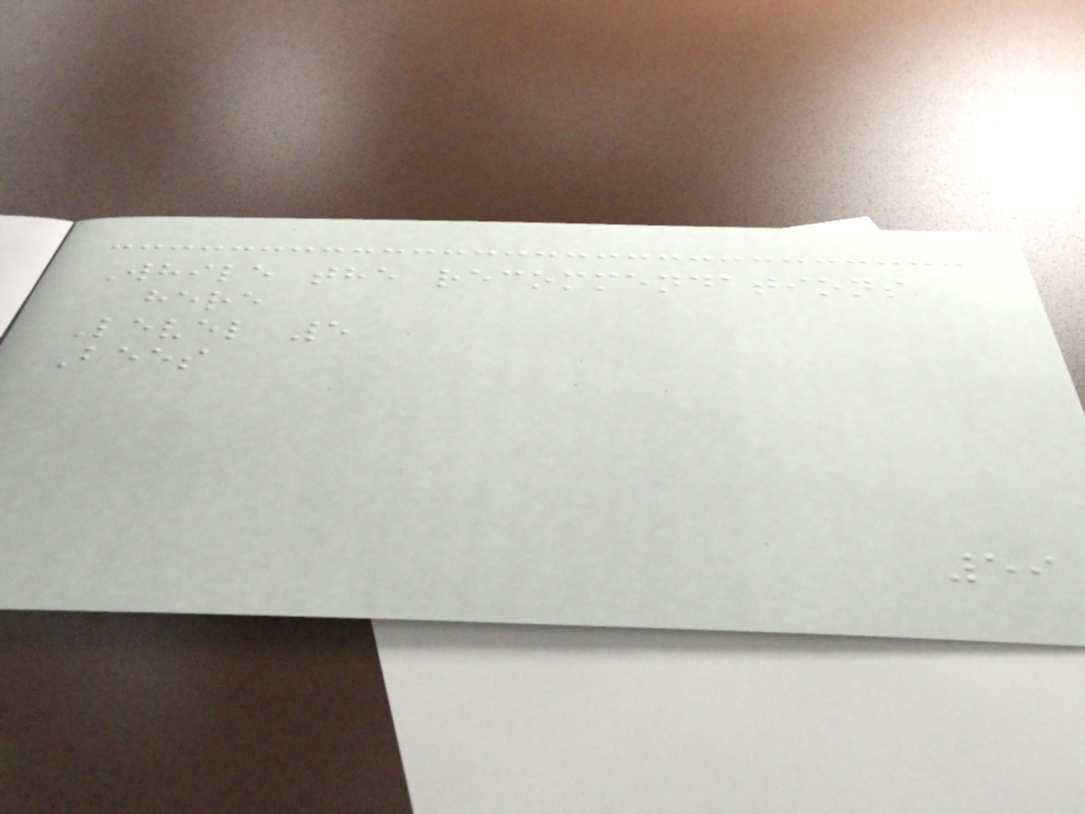While the recommendations
here
Level 5
Bees
59
